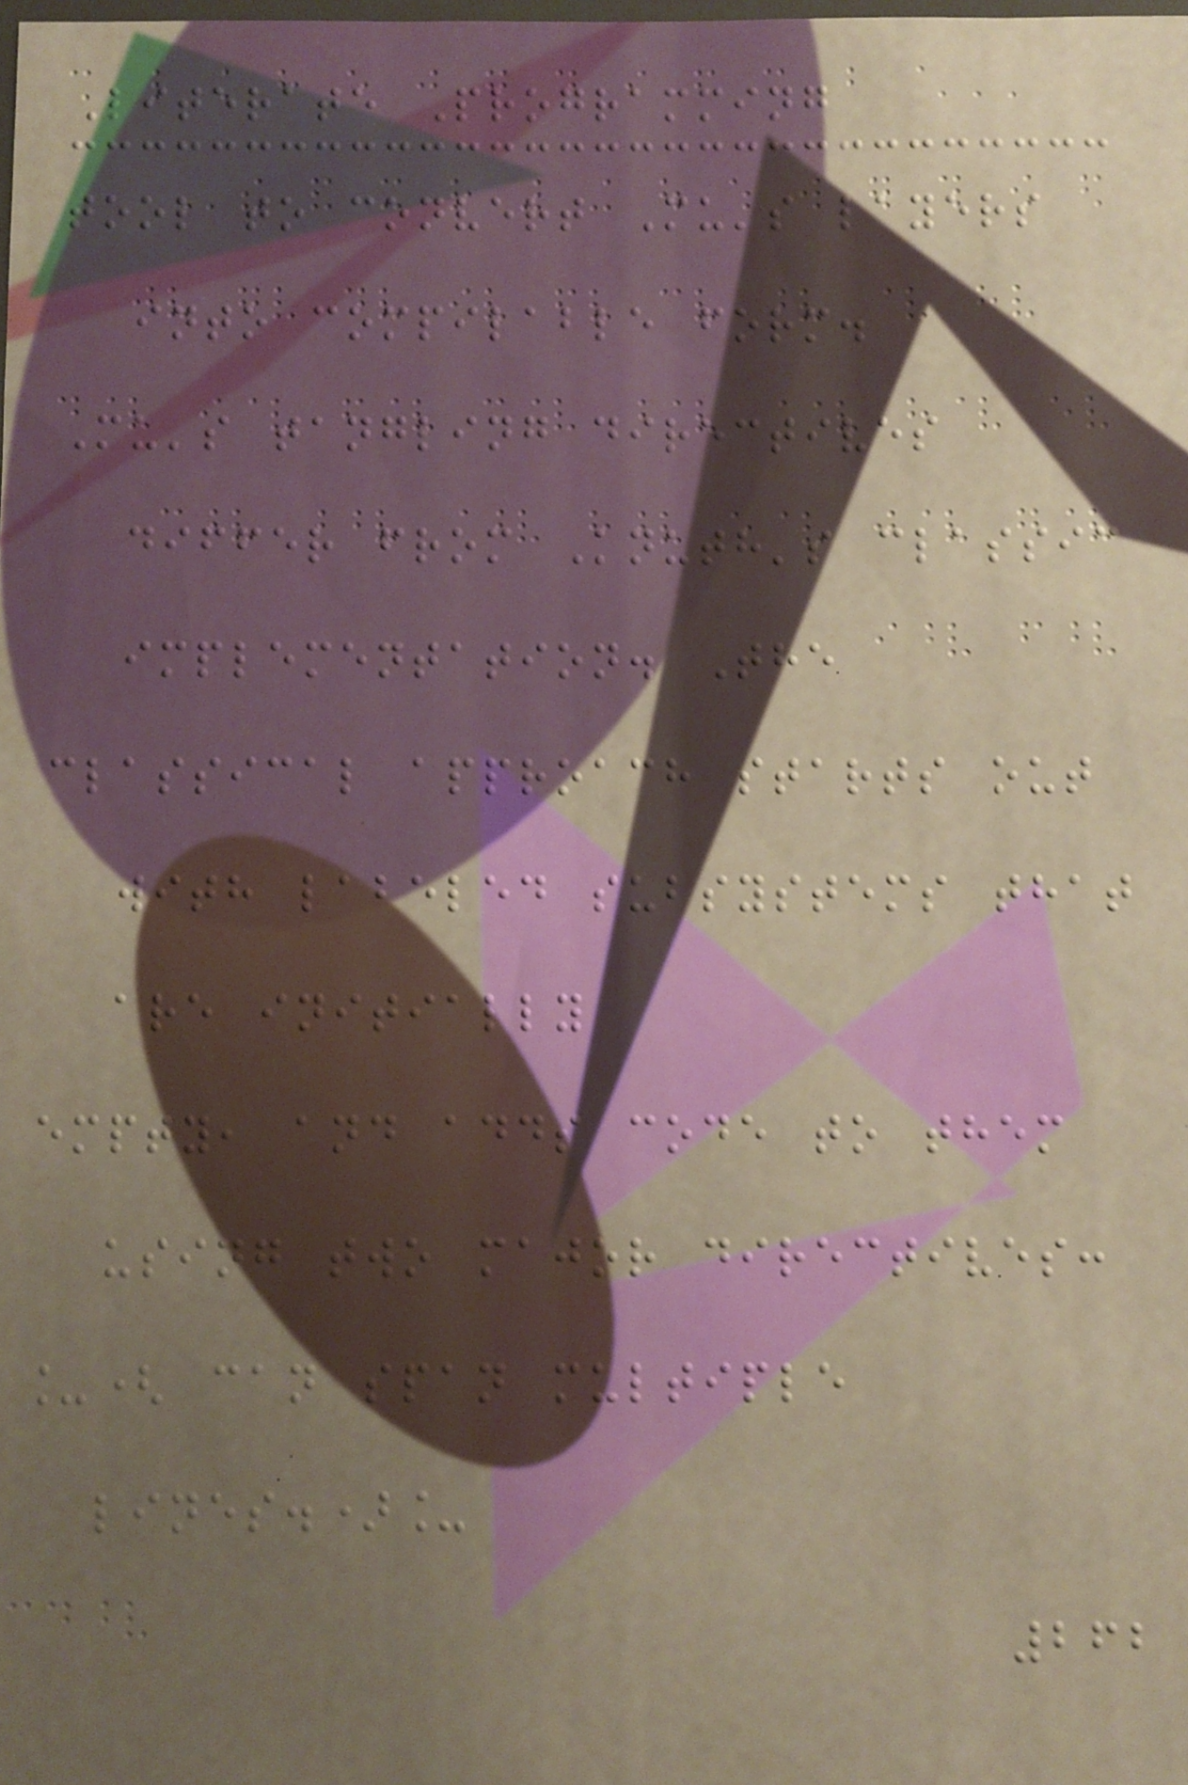Literate Programming
tool to convert Mu's layers
into compilable form.
Mu's tangling directives
differ from Knuth's classic
implementation. The
classical approach starts out
with labeled subsystems that
are initially
empty, and adds code to them
using two major directives:
_( can span multiple
lines.)_
262
